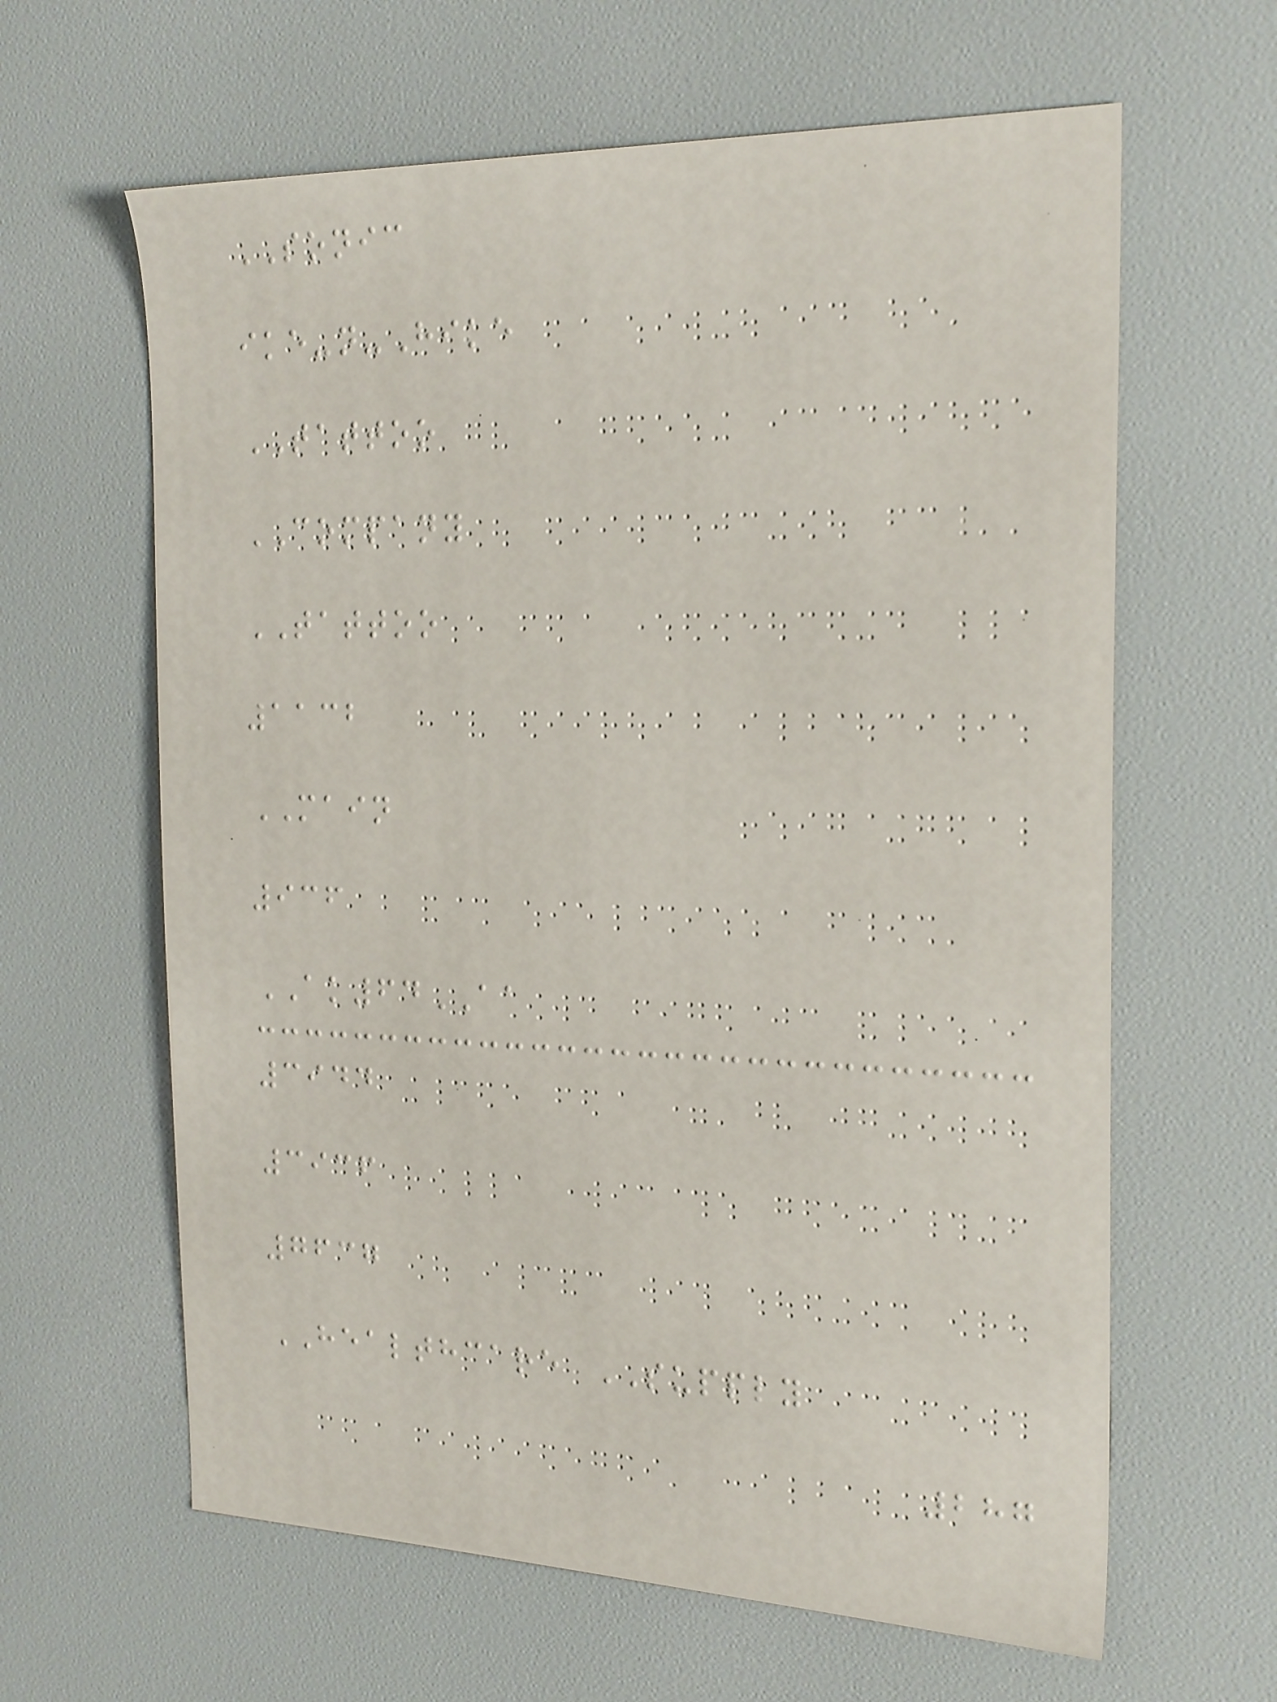SONIC
ike-n-Hike
TATTOO
COMPANY
TATTOO
1132
MAIN
936
AK64AA
3944
3936
7637
HEALTHCARE SUPPLY
287
